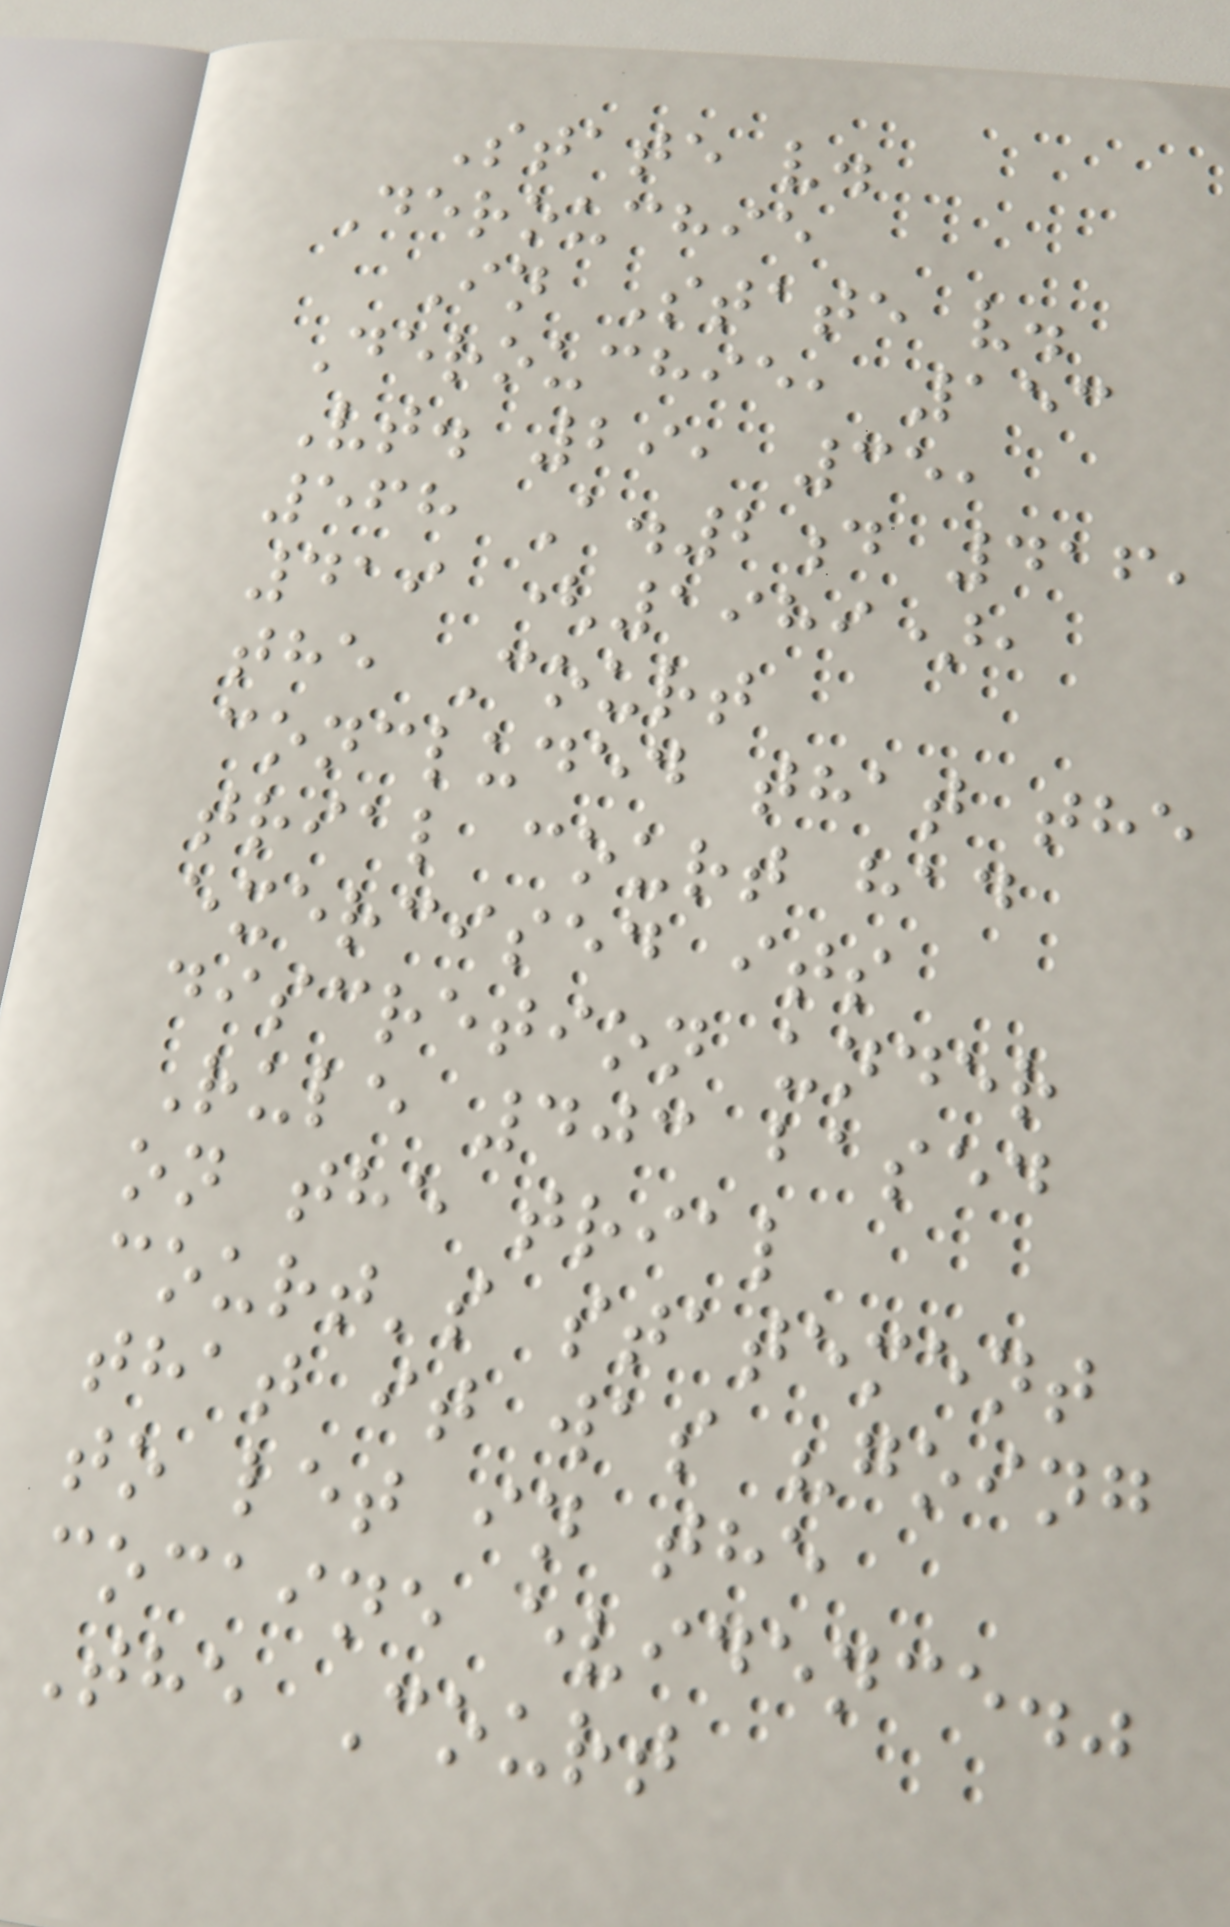State v.
Derouchie
In State v.
Derouchie, 153
Vt. 29, 35,
568 A.2d 416,
419 (1989),
the Court
concluded that the
trial court had
exercised its
discretion under
Rule 403 based
on the trial
court's statement
that it was "going
to let in the
cocaine evidence."
The Court
